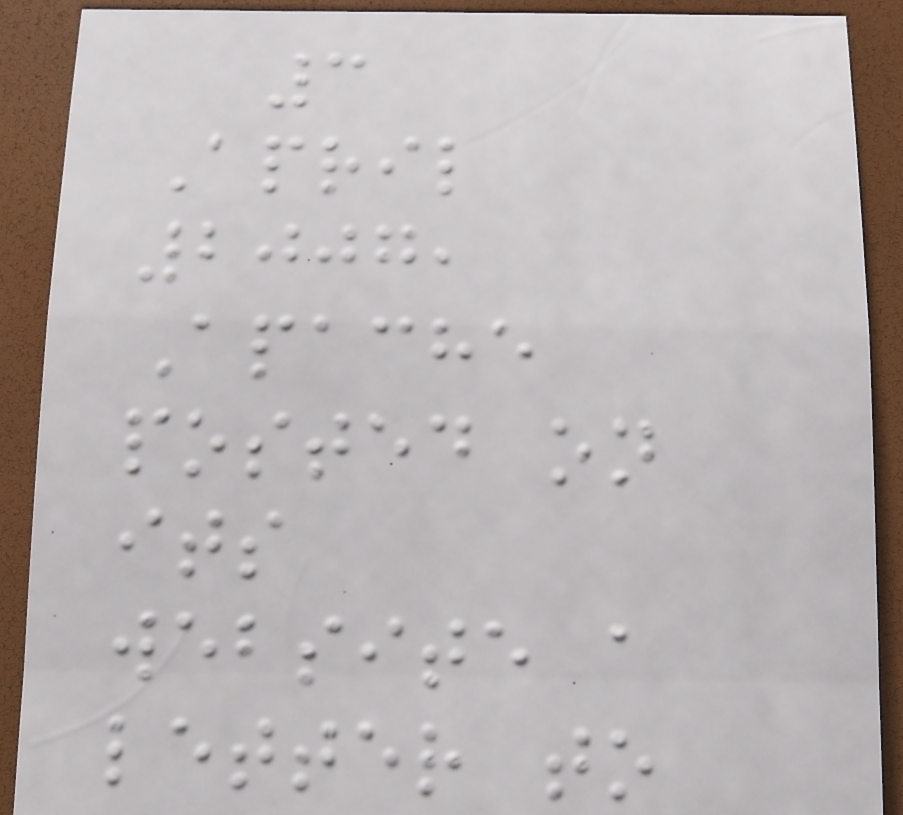3
April
2007,
Apache
posted on
its
website a
letter to
